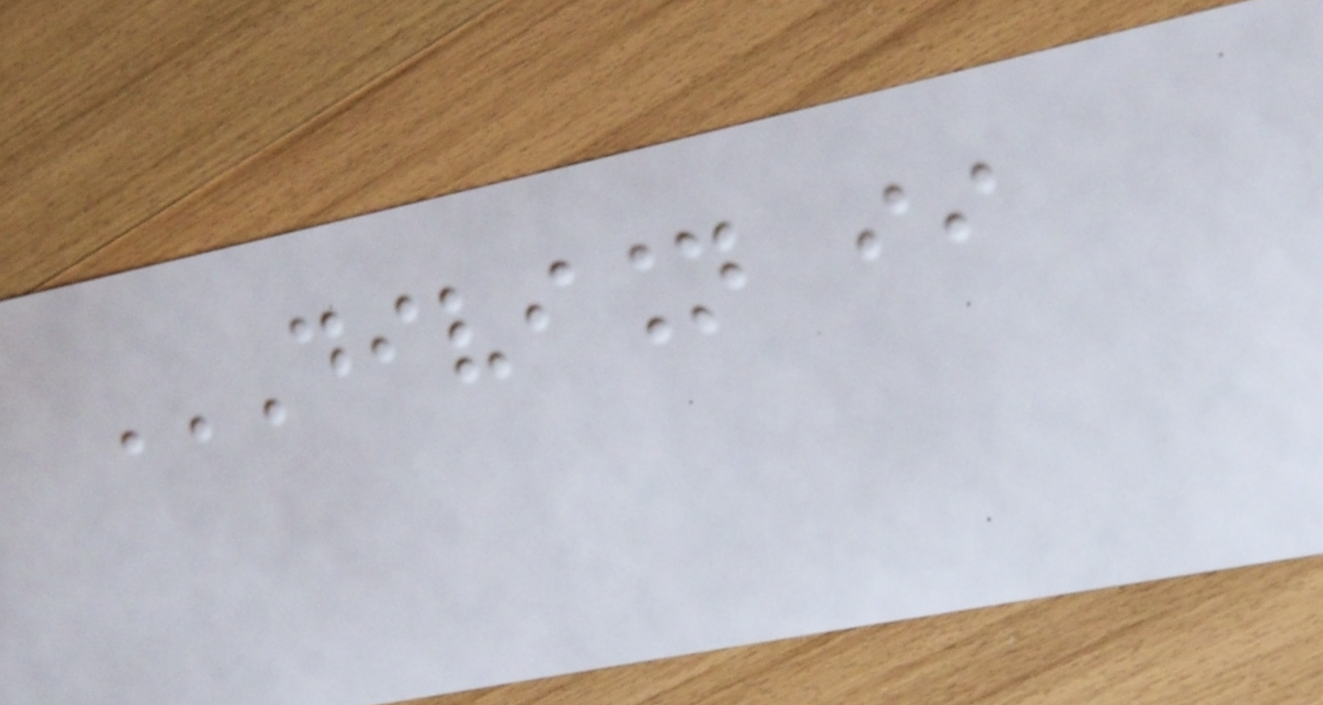DIVISION II
